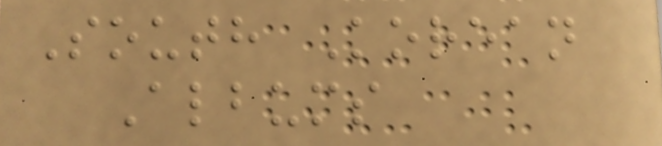South Korean
Albums
